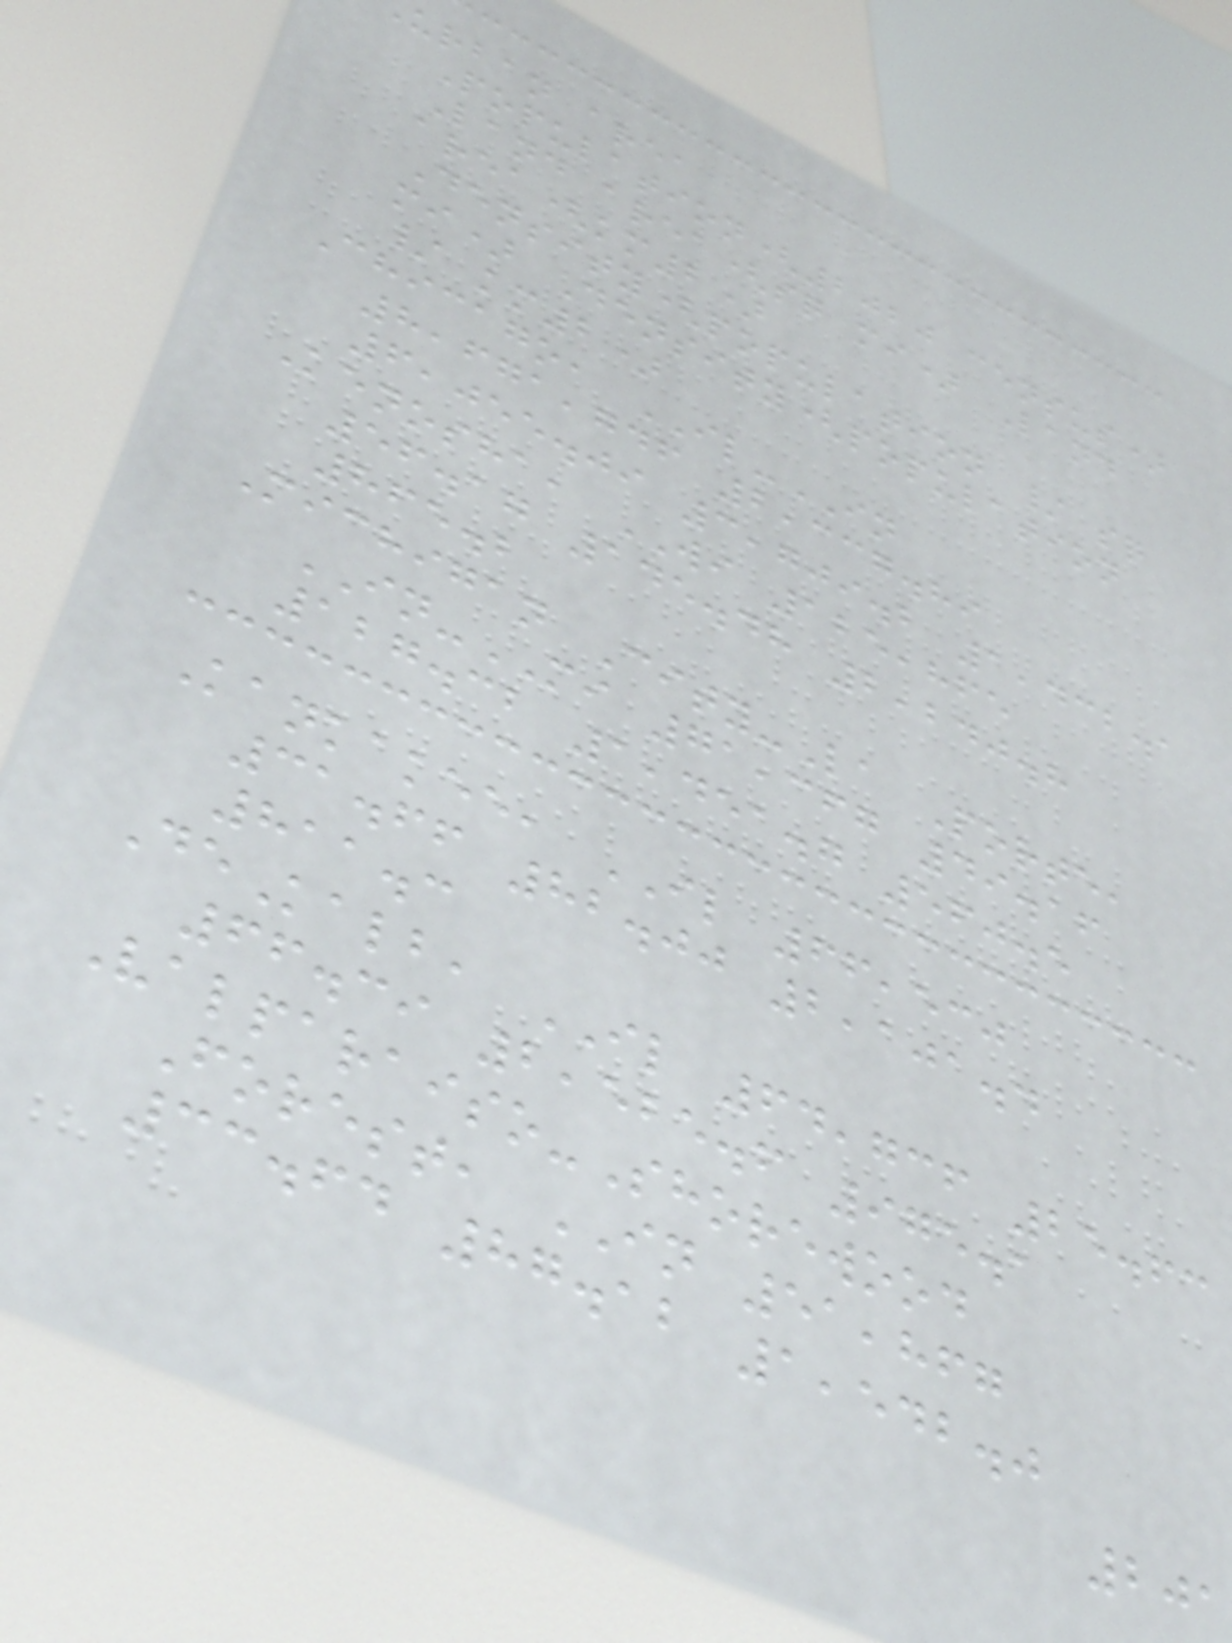urban area
Population(2020 census)
Land area(sq mi) Land
area(km2)
Density(population / sq
mi) Density(population
/ km2)
Chicago, IL-IN
8,671,746 2,337.89
6,055.09 3,709.2 1,432.1
Kenosha, WI 125,865
56.17 145.48 2,240.8
865.2
Michigan City-La Porte,
IN-MI 71,367 49.16
127.32 1,451.7 560.5
Kankakee, IL 66,530
31.66 82.00 2,101.4
811.3
DeKalb, IL 64,736 25.63
66.39 2,525.6 975.1
Valparaiso-Shorewood
Forest, IN 51,867
33.64 87.12 1,542.0
201
